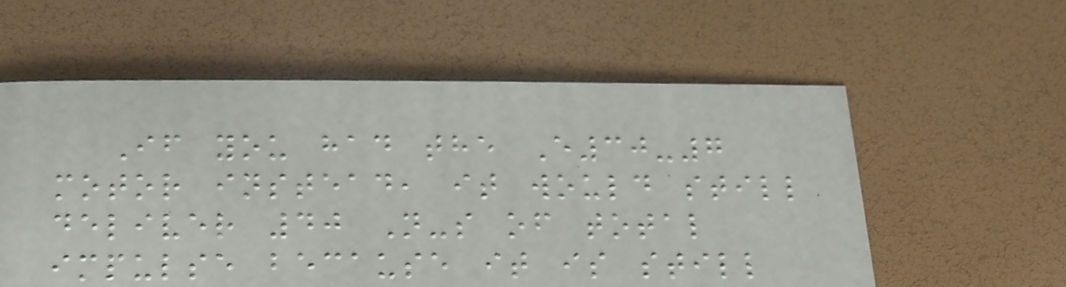If you had the E30-7
motor instead, it would still
deliver 40 N-s of total
impulse because it is still
